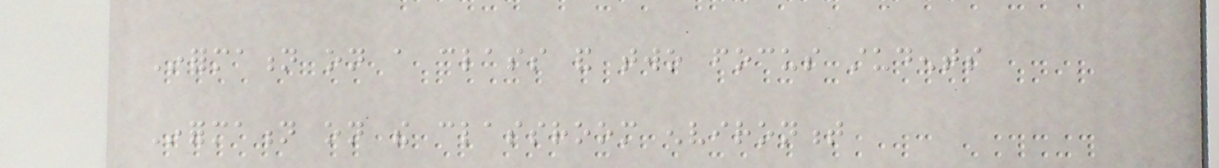Information on a class and two focus students
Information on the classroom environment
